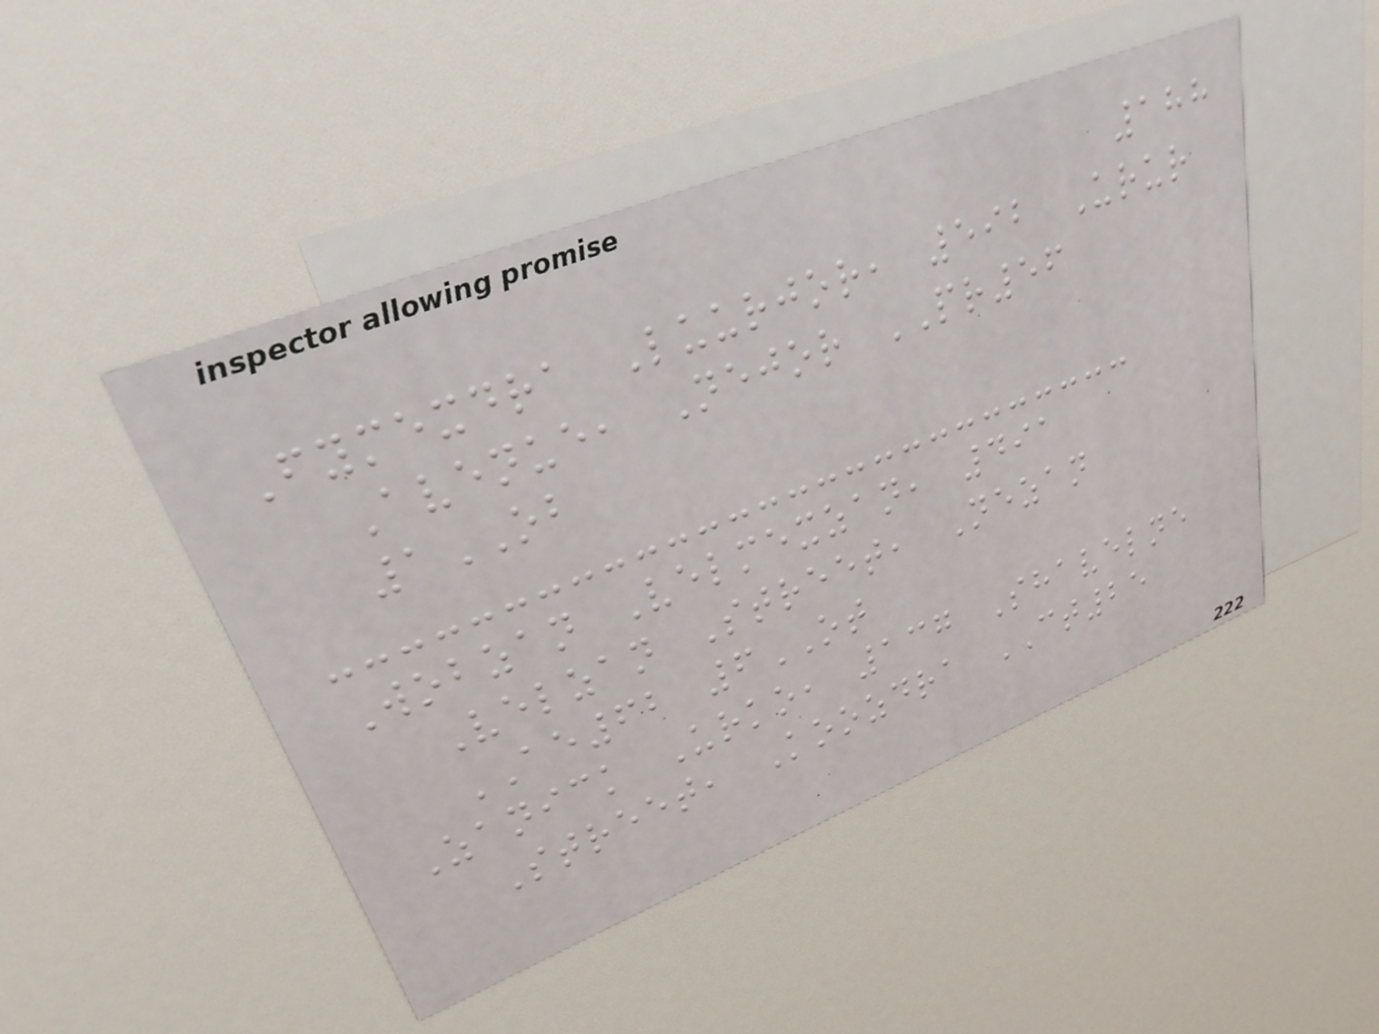188
Fymexdra Luurjor, 592 Urur
Avenue, Nejor PR56
1OB
Wobzan Velmexzan, 491
Velzan Street, Nezan
AE62 6OT
Zanick Urko, 137 Shavelne
Street, Koozdra CT25
